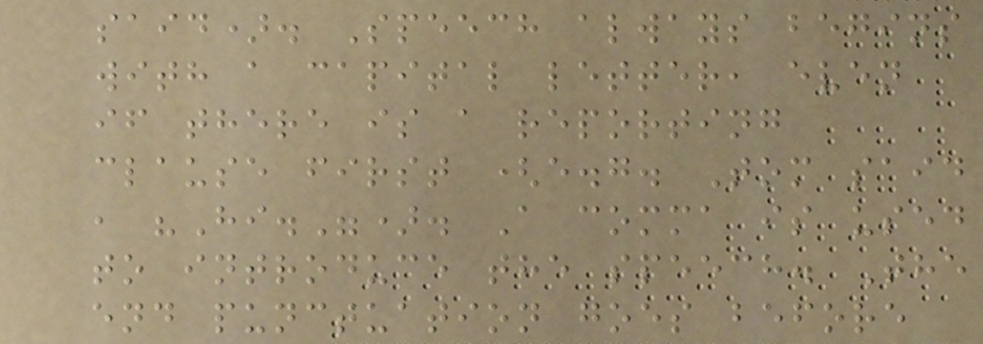said). Speech always begins
with a capital letter, even
if there is a reporting
clause first (e.g. Tom said
, "Hi."). A comma is used
to introduce the speech. The
end punctuation goes before
